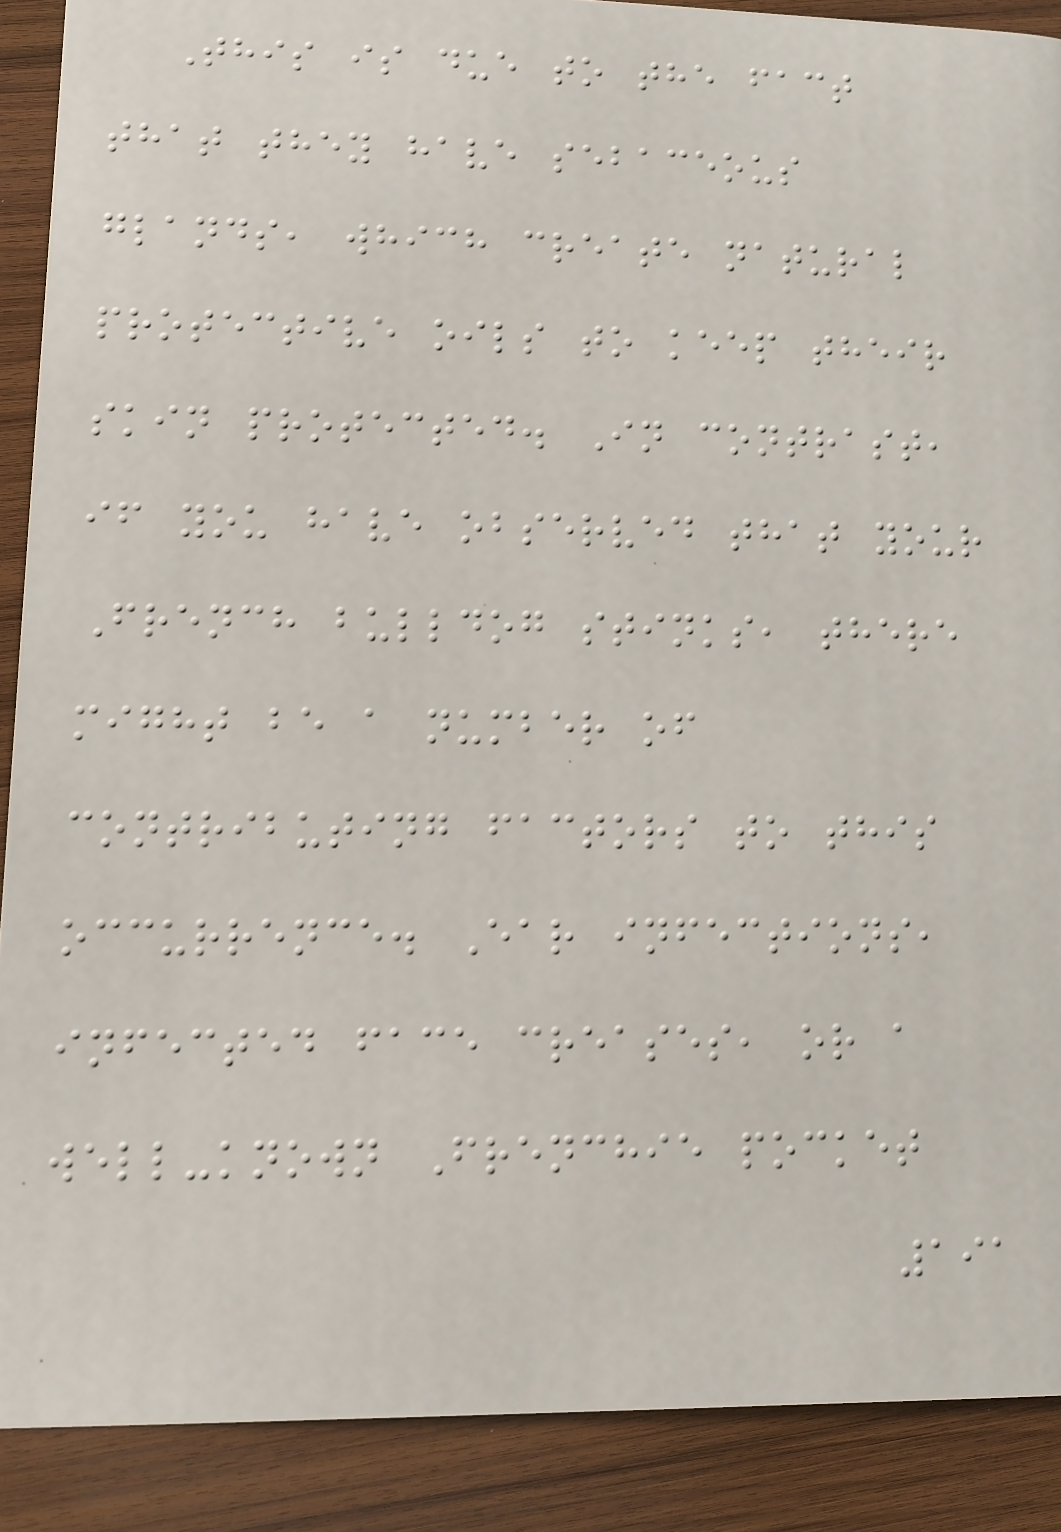This is due to the fact
that they have sebaceous
glands, which create natural
protective oils to keep their
skin protected. In contrast,
if you have observed that your
French bulldog stinks, there
might be a number of
contributing factors to this
occurrence. Ear infections,
infected face creases, or a
well-known Frenchie pocket
191
